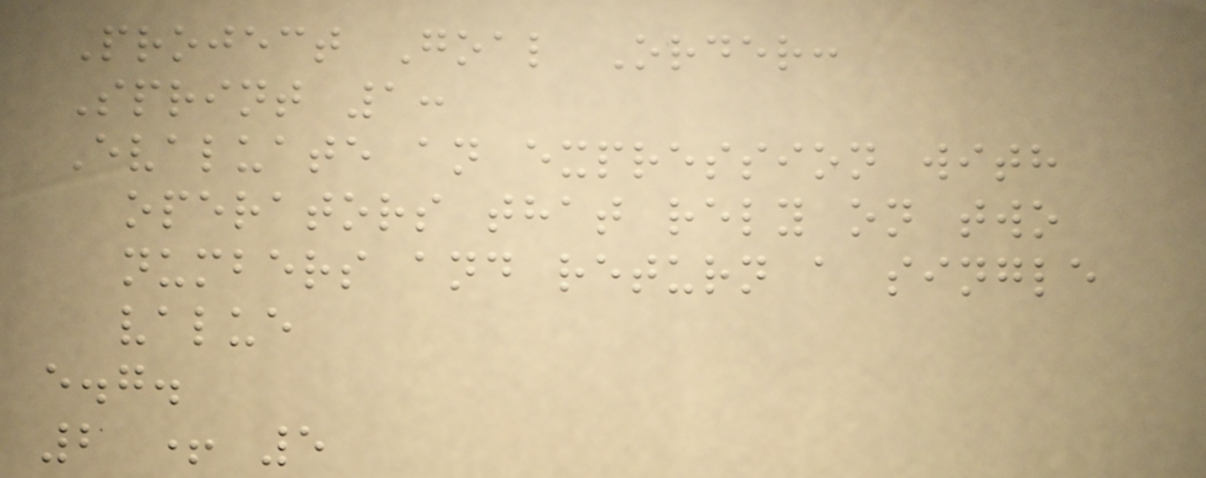Project Goal Order:
Sprint 1:
Evaluate an expression with
operators that rely on two
numbers and return a single
value
e.g.
2 + 5
